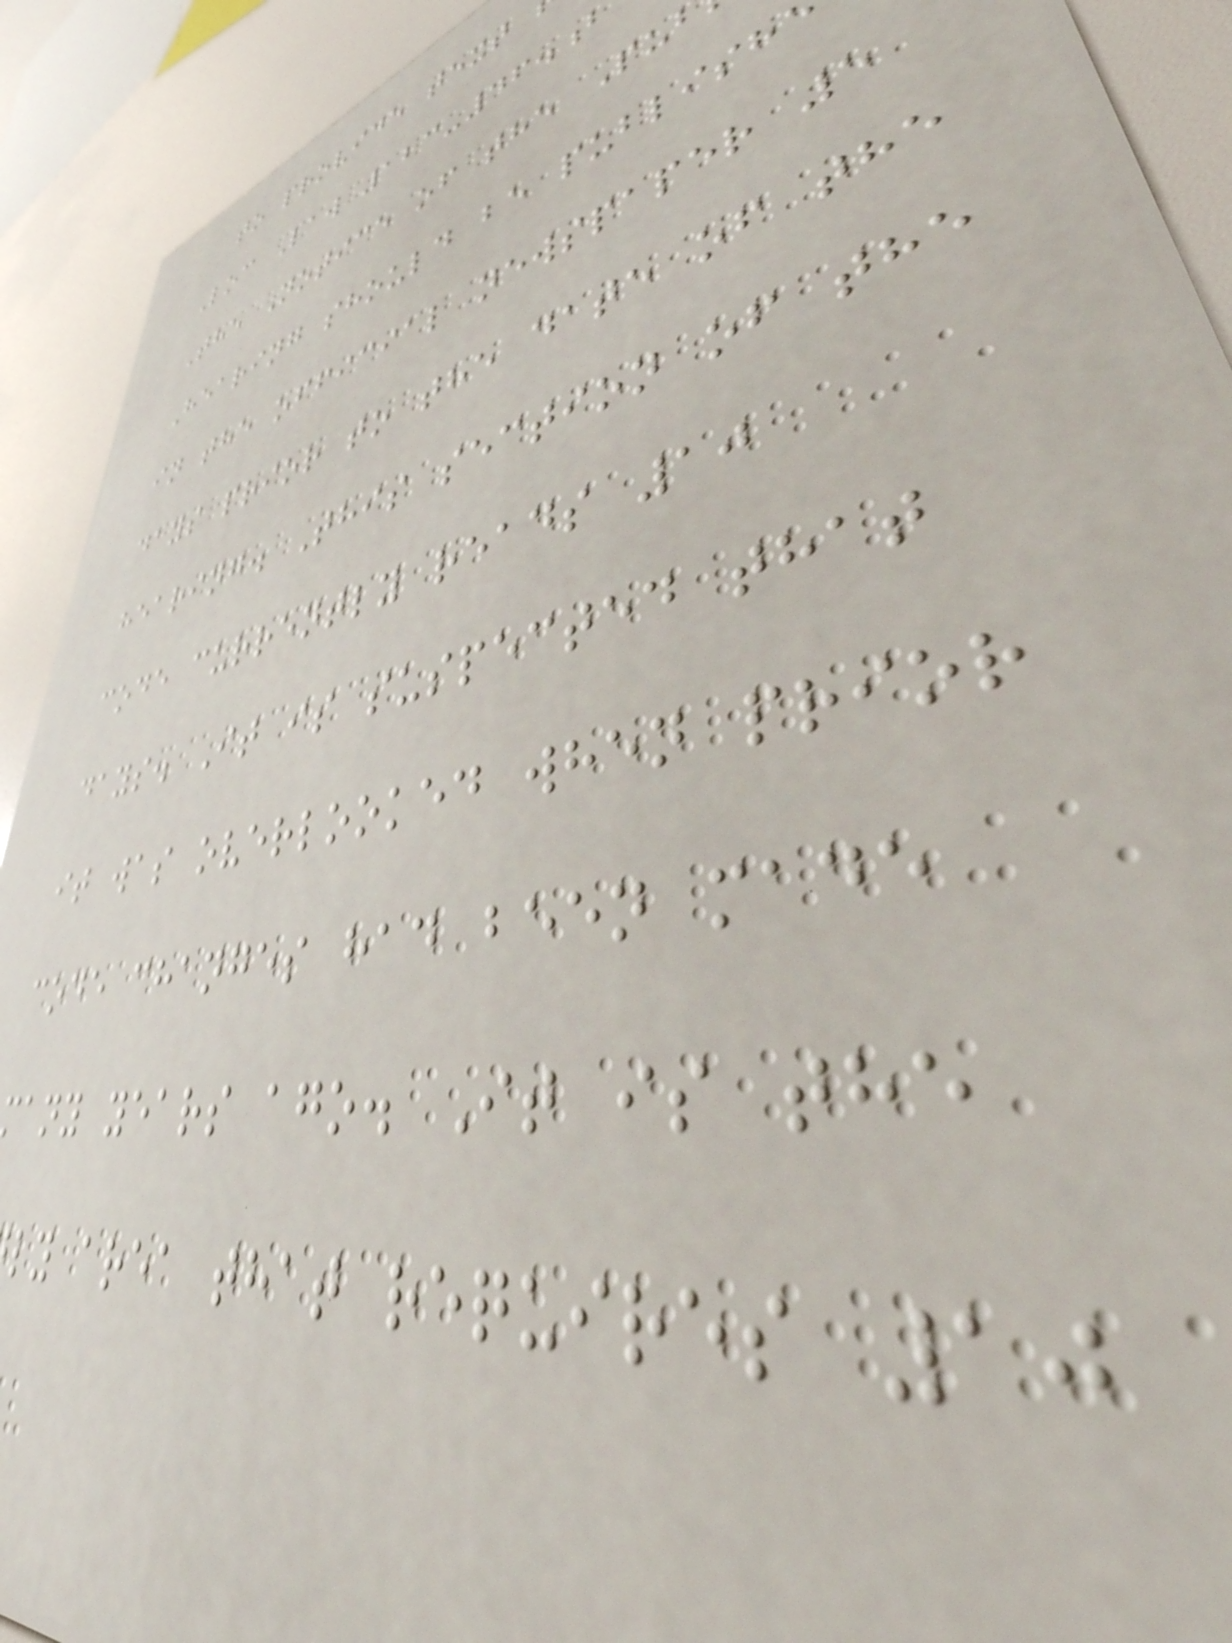to provide text
Loc Law 123-46.b
The Notice of the Pu
Hearing should be publish
in the official newspaper 5
days prior to the date of the
hearing. This section of the
code currently reads 10
days. It is suspected that
it was overlooked when prior
code changes had been made
any years ago. It is the
ly area that requires 10
